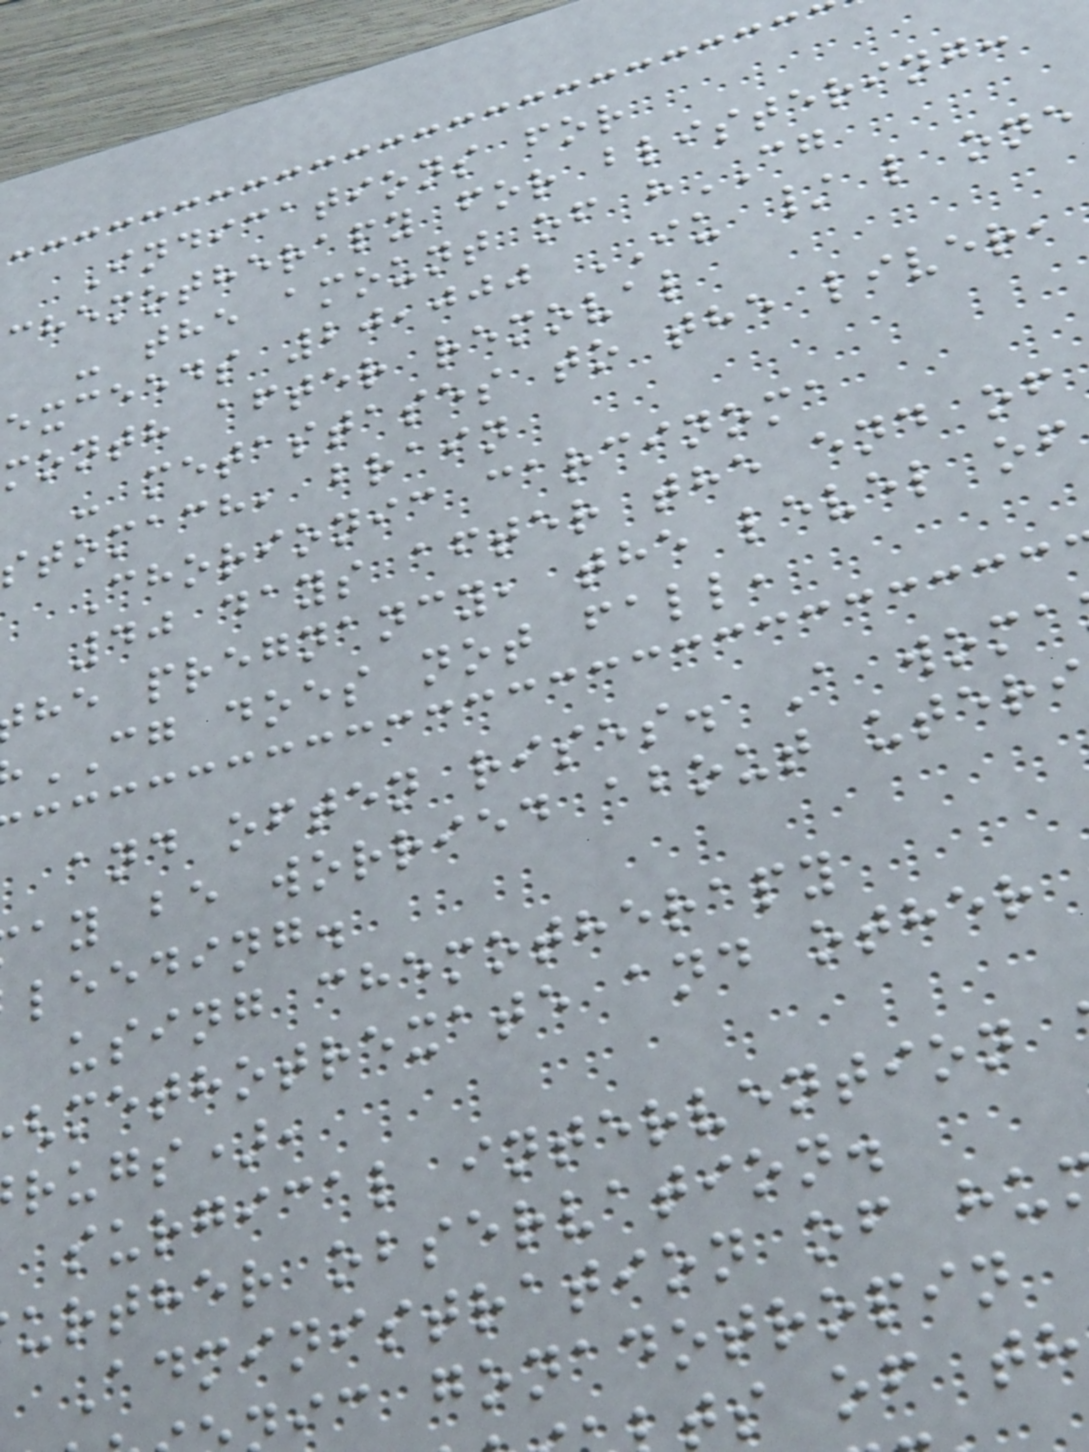Indications for
chemotherapy for blistering:
- the amount of hCG
exceeds 20,000 IU / l one
month after removal
- metastases to the liver,
stomach, brain
Chorionic carcinoma
40 days after the end of
he pregnancy, the level of
CG does not fall,
and often rises. A woma
ay be worried about uteri
leeding.
using chemotherapy
methotrexate and other
rugs),
surgical intervention
urther observation.
Administration of hu
ic gonadotropin
ts of th
